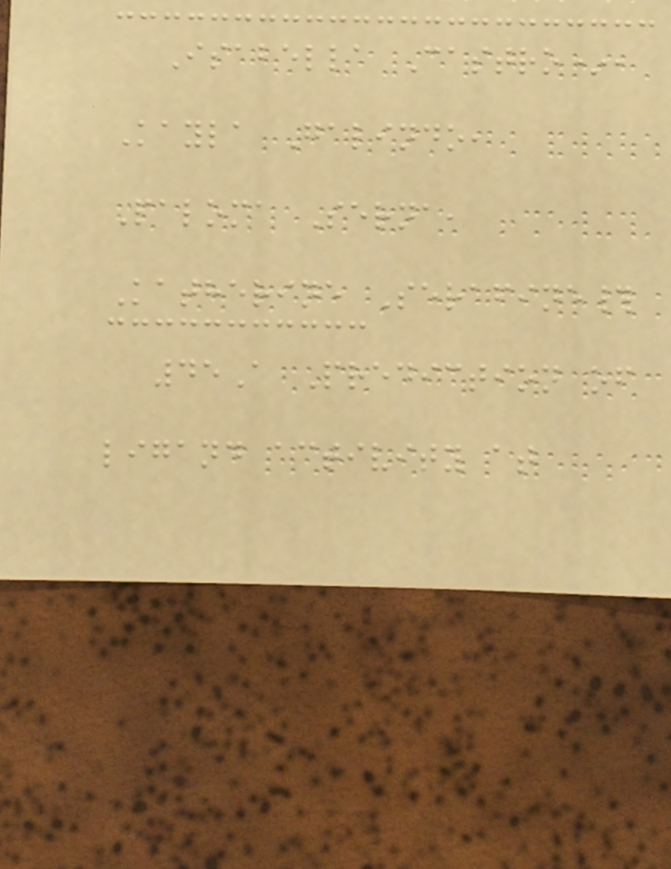Isabella Castro*,
Kayla Galindo,
Paloma Serna,
Katherine Serafine#
45A Prediction of
ligand activity at
